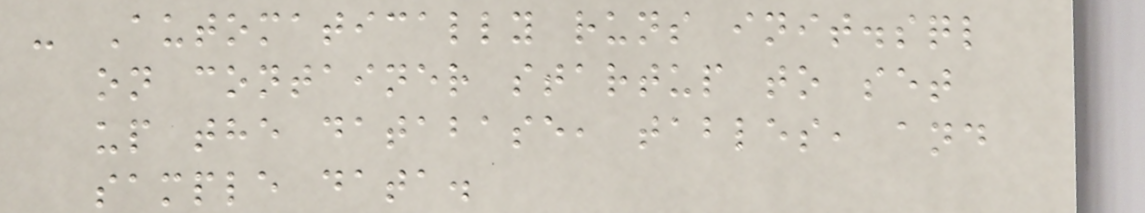- Automatically runs init.sql
on container startup to set
up the database, tables, and
sample data.
